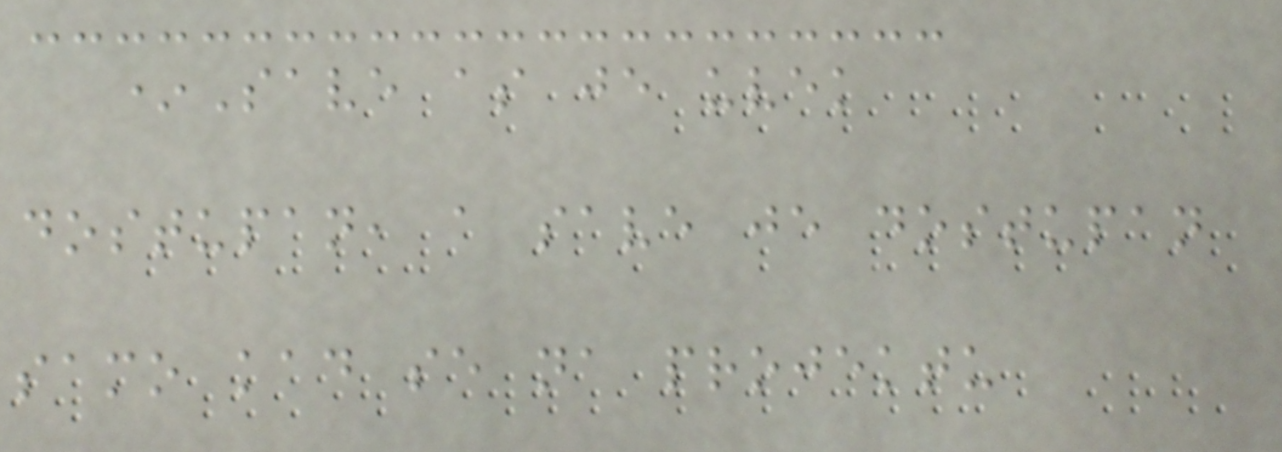*Save as je uvek
dostupan, a save je dostupan
samo kad se na projektu
